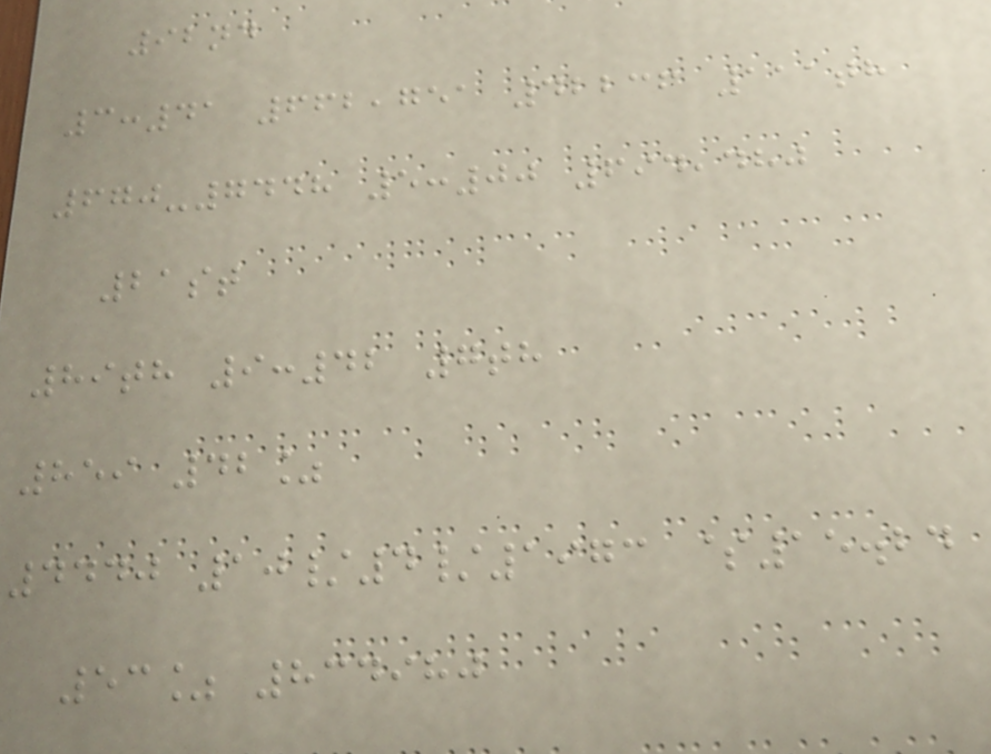92nd
3:41 662,751 42236 111th
670-7448 5:00 694,480
21st
89th 9:42 7th
859 42%
4440 10/4/1973 $15.24
53% 834980
